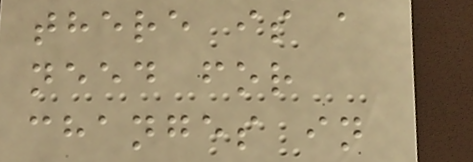there is a
need for
changes in
